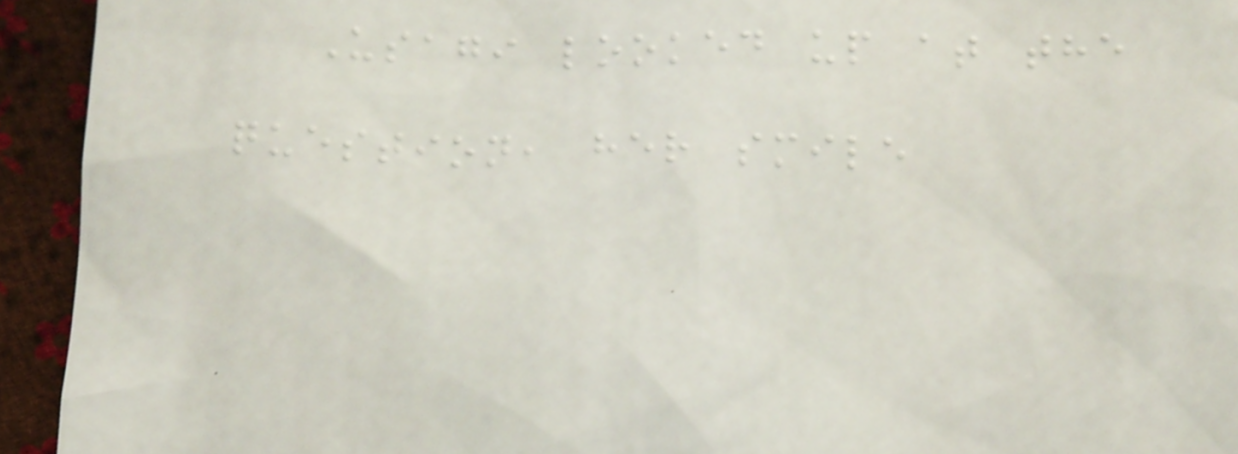Usagi looked up at the
question, her smile
